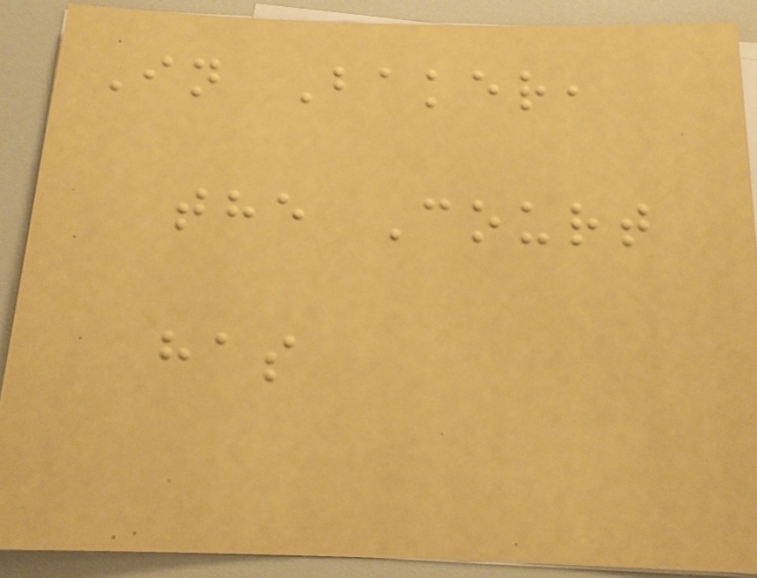In Baker,
the Court
has
